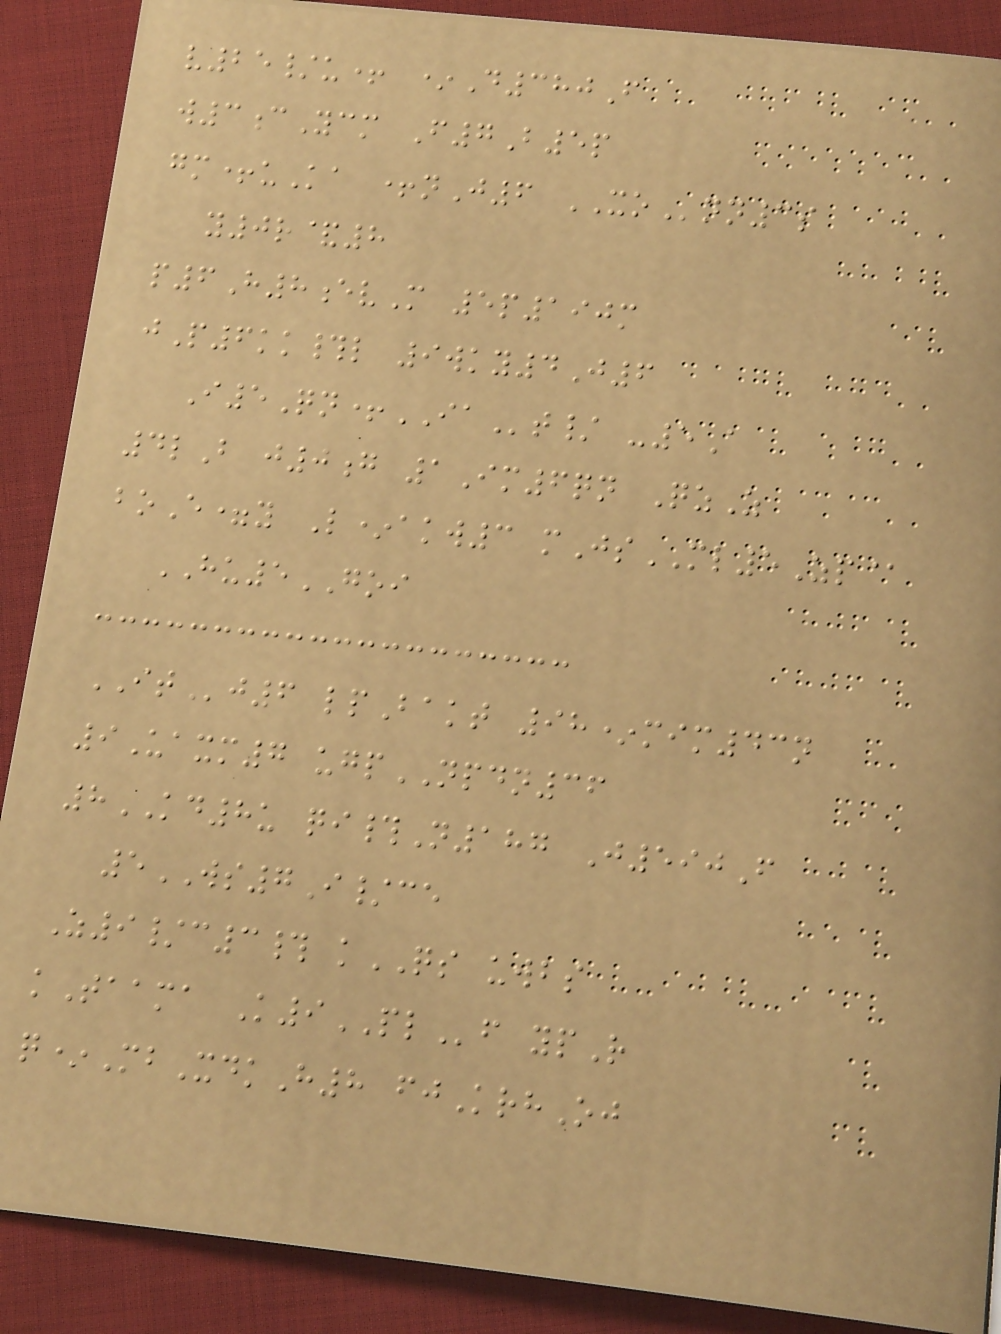v25/u+ *D380F
w3cYcm F7B5p
gm+uKa +nJ6 XOnn3s
y0r&8
p6H8evM 5p190m
jP6kk#l 9wky4J6
I5Qn+IAt/ -5A
4lB j0g 1Im6qn QzZ
boE=y L*akw3 mJsML5Zp@
HU5GOI
ITj6 lpBakt 98*mim43n
9Uaxm7 ugpNPDN36
8KD8u qi#N187 J590F
5WS7I/ce
Z9/c3# kQS uwbs
kTaama K9PLf ypR
q*MbXdkH8 fjKrhOj
